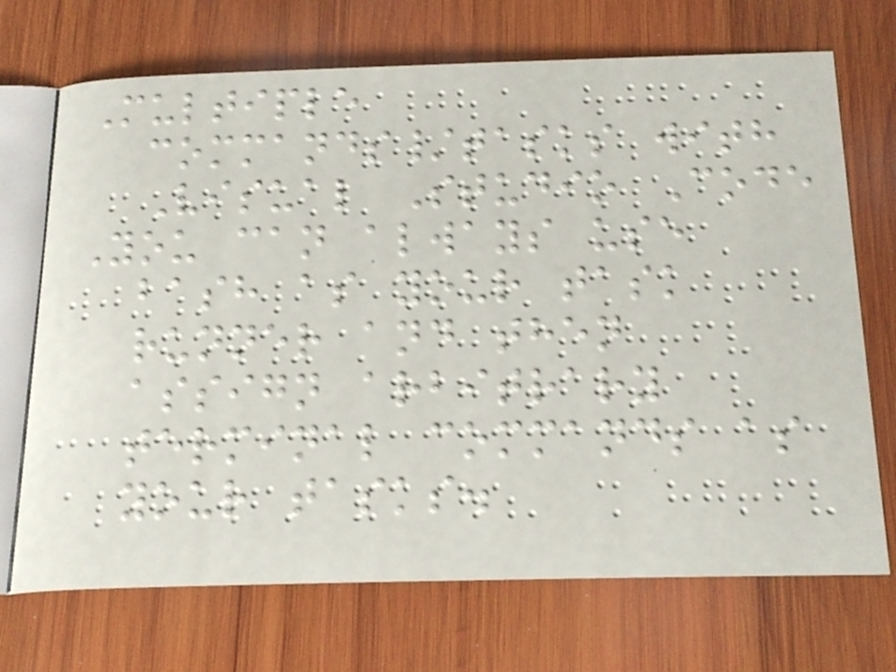Multiple
commands/tasks with
Visual Studio Code
You can always use
bash as your task
runner and then
assign arbitrary
terminal commands as
your tasks.
